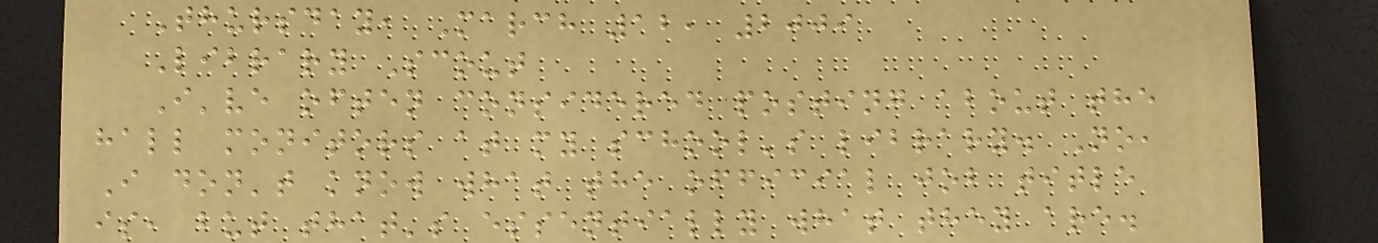Thursday, March 12, 2009
Library Scout
I've often considered posting about the
hall monitors at my school's library. No,
I don't know what the official job title
is, but that's essentially what they are.
